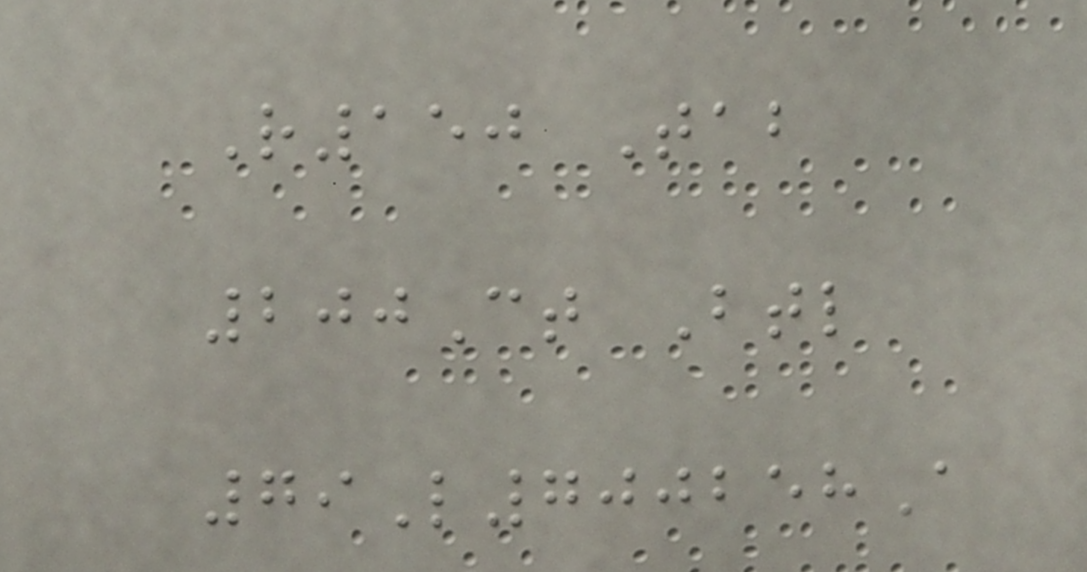R150 Tab
200Ct Btl
79L700258A
